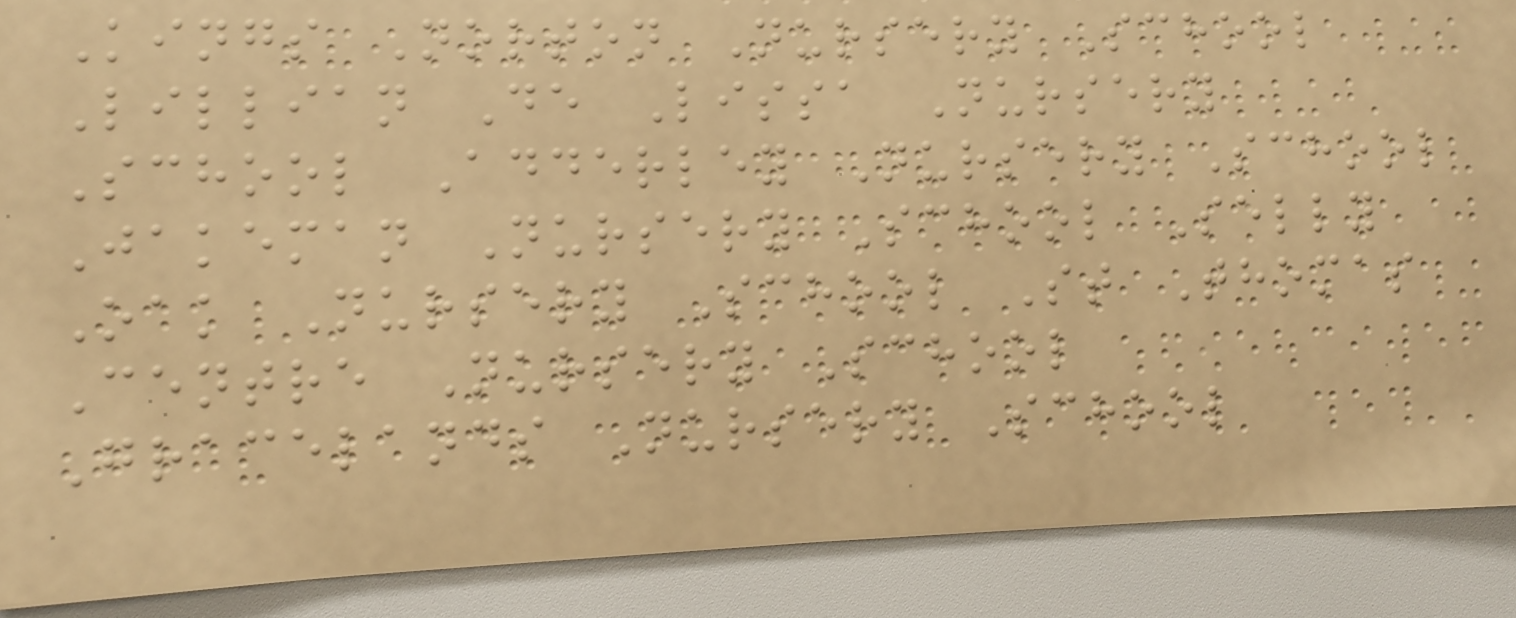Kings Norton Nursery School
Lillian De Lissa Nursery
School Adderley Nursery School
Jakeman Nursery School Selly
Oak Nursery School St Thomas
Centre Nursery School
Gracelands Nursery School
